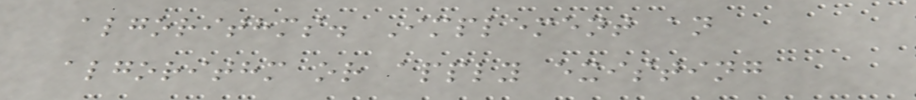algorithms. Implement an
algorithm or apply existing
